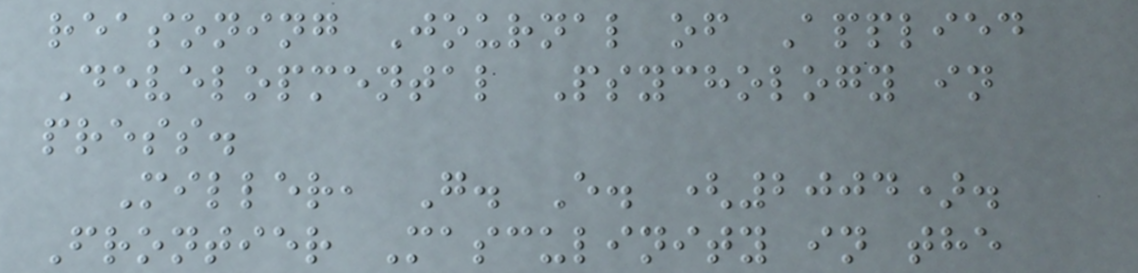reasoning Journal of Applied
Developmental Psychology in
press.
Miller, G. E. (2004).
Frontier Masculinity in the
